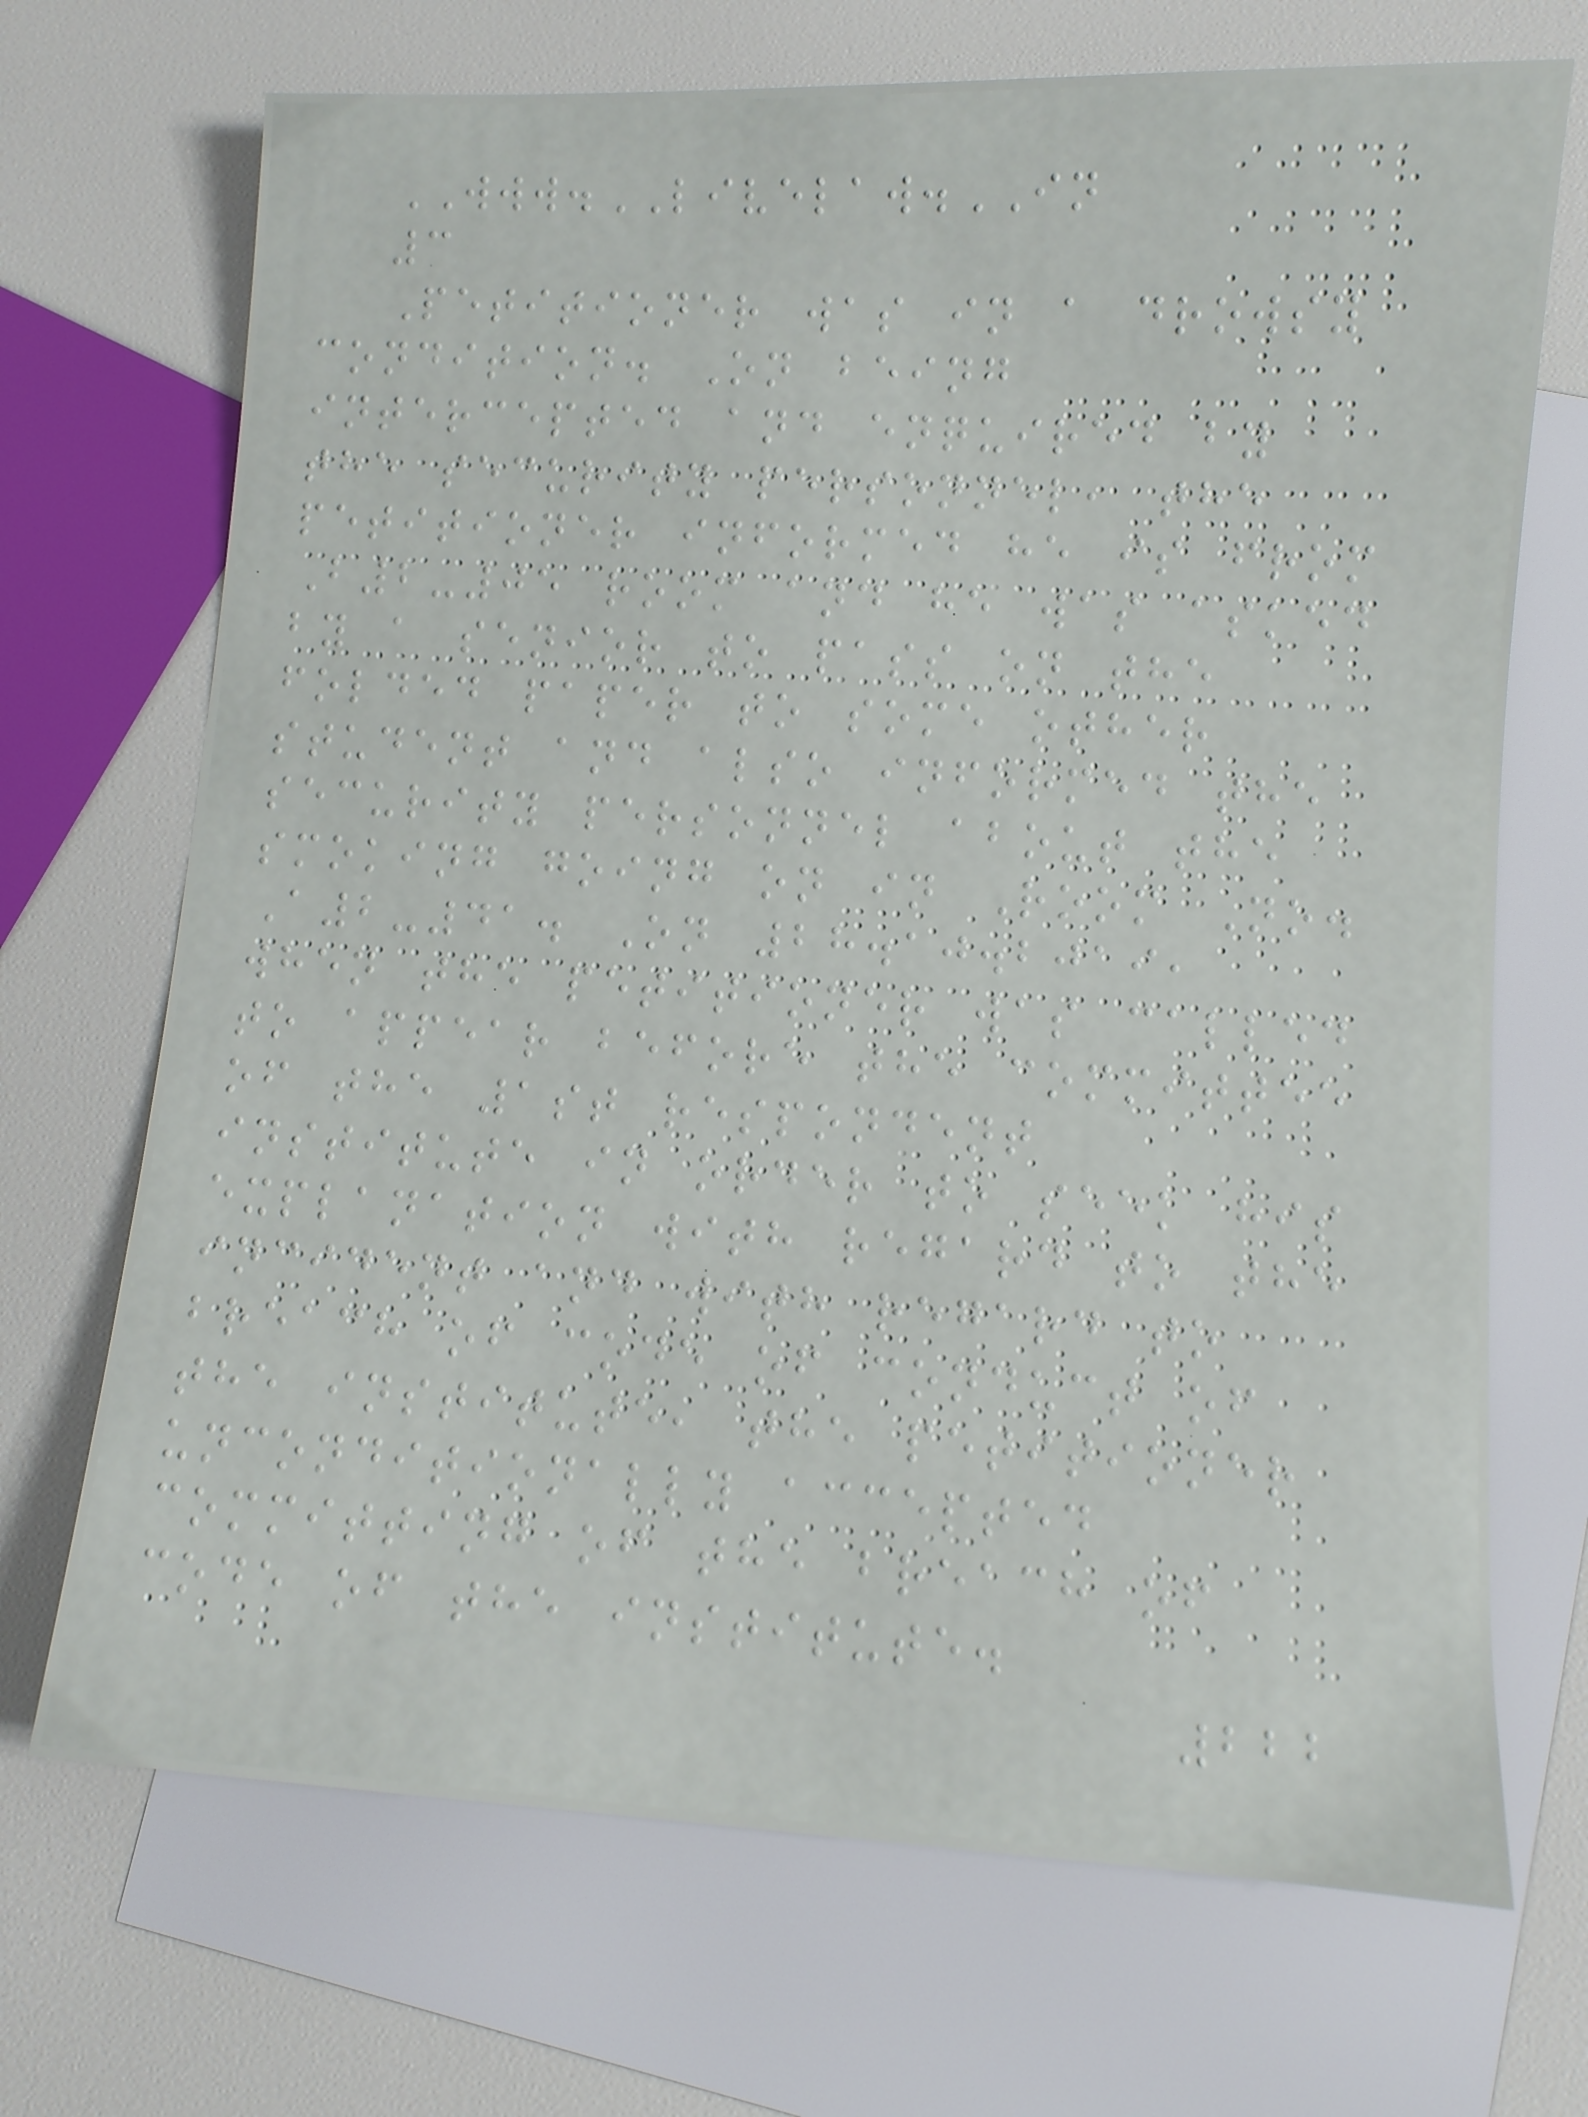WWW.LIVELAW.IN
3
Petitioner was in a drowsy
condition. On being
intercepted and enquired by
the security personnel, the
petitioner informed he is from
B2-05 room and he was asked
by a senior to pass on the
folded paper to some other
student and also informed the
security personnel about the
smoking going on in Room No.
A2-41. On 28.10.2019,
when the petitioner was called
to appear before the committee
of the 1st respondent
institute in order to seek his
explanation with regard to the
incident and with regard to
breach of code of conduct of
the institute, the petitioner
unconditionally accepted
committing of the breach of
code of the institute.
222
